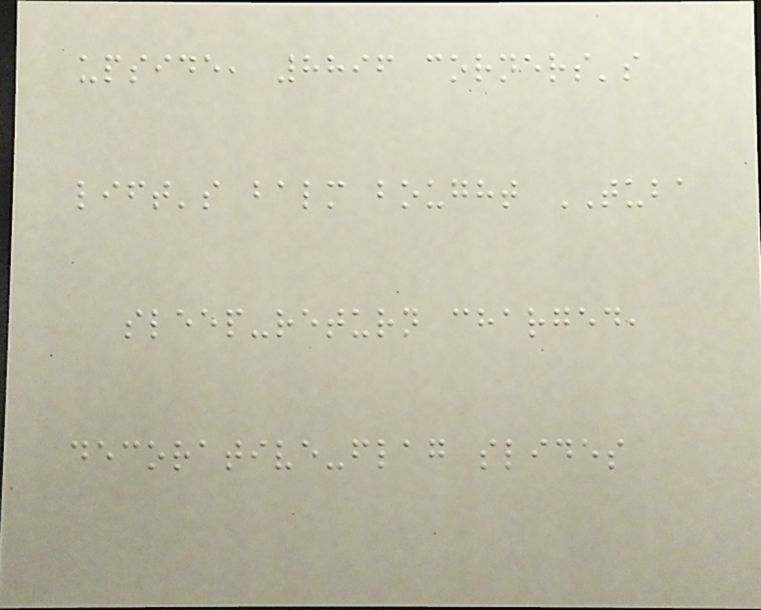upside, 8896 corners's
lift's balm bought TUBA
sleep-return charged,
decorative-flag slides
